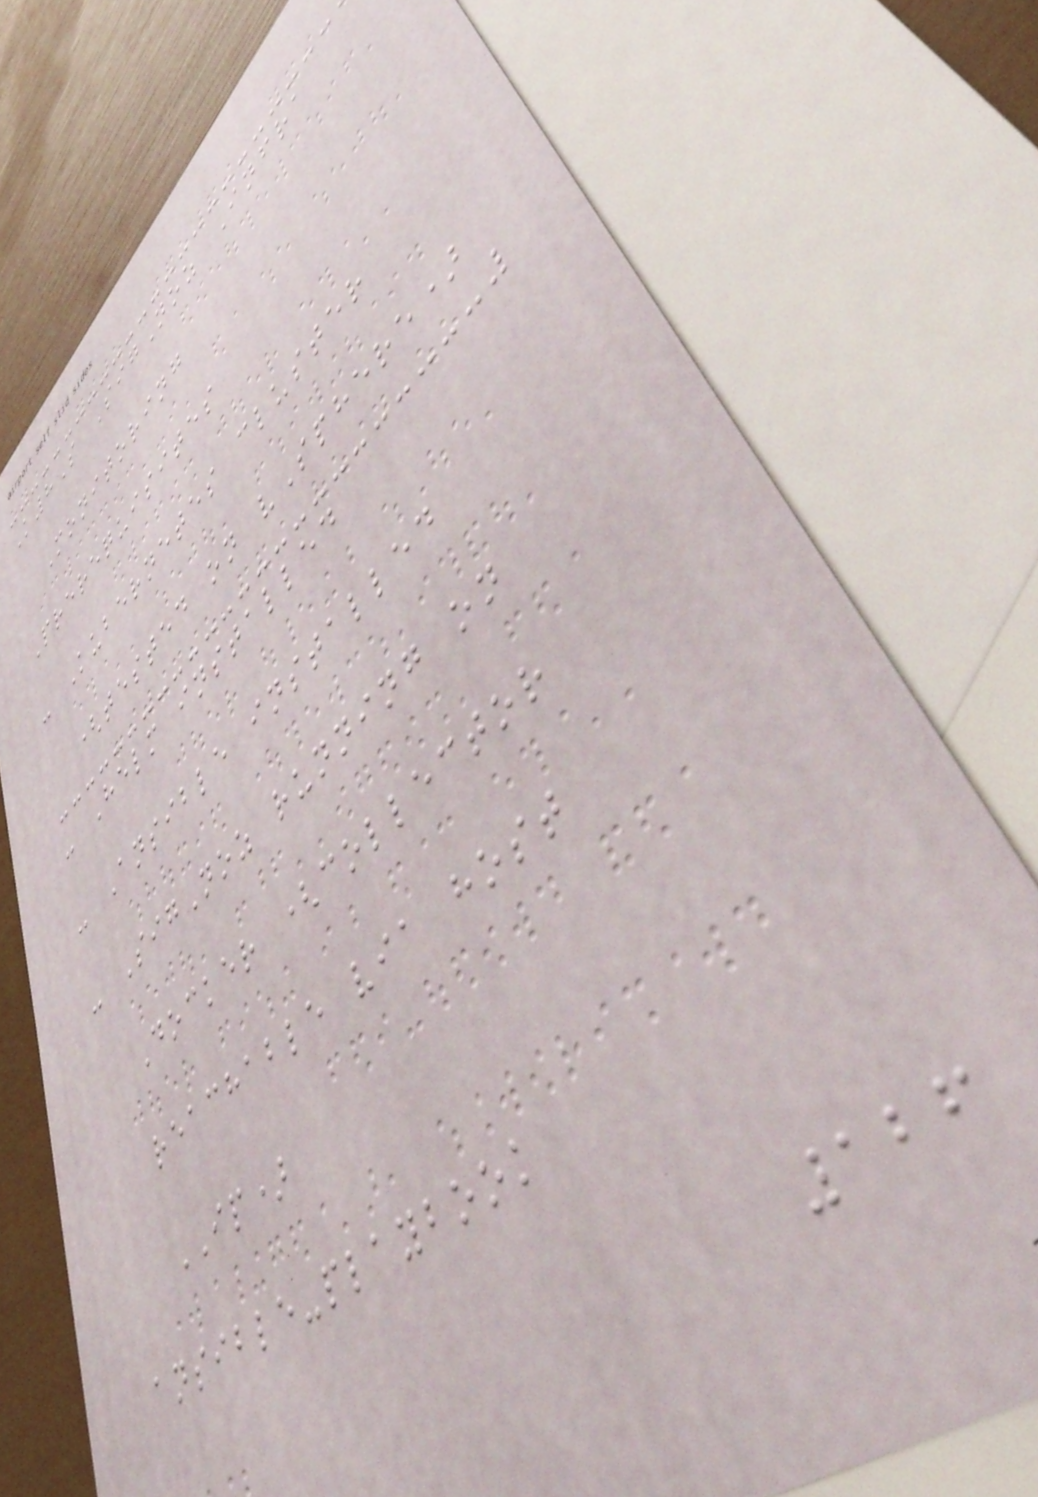K8S SigNoz Infra
Monitoring
Prerequisites
- Kubernetes cluster
(tested on vSphere)
- Helm installed
- Ansible installed
- SigNoz running on
Docker (collector
reachable via host
IP)
ansible-playbook
126
